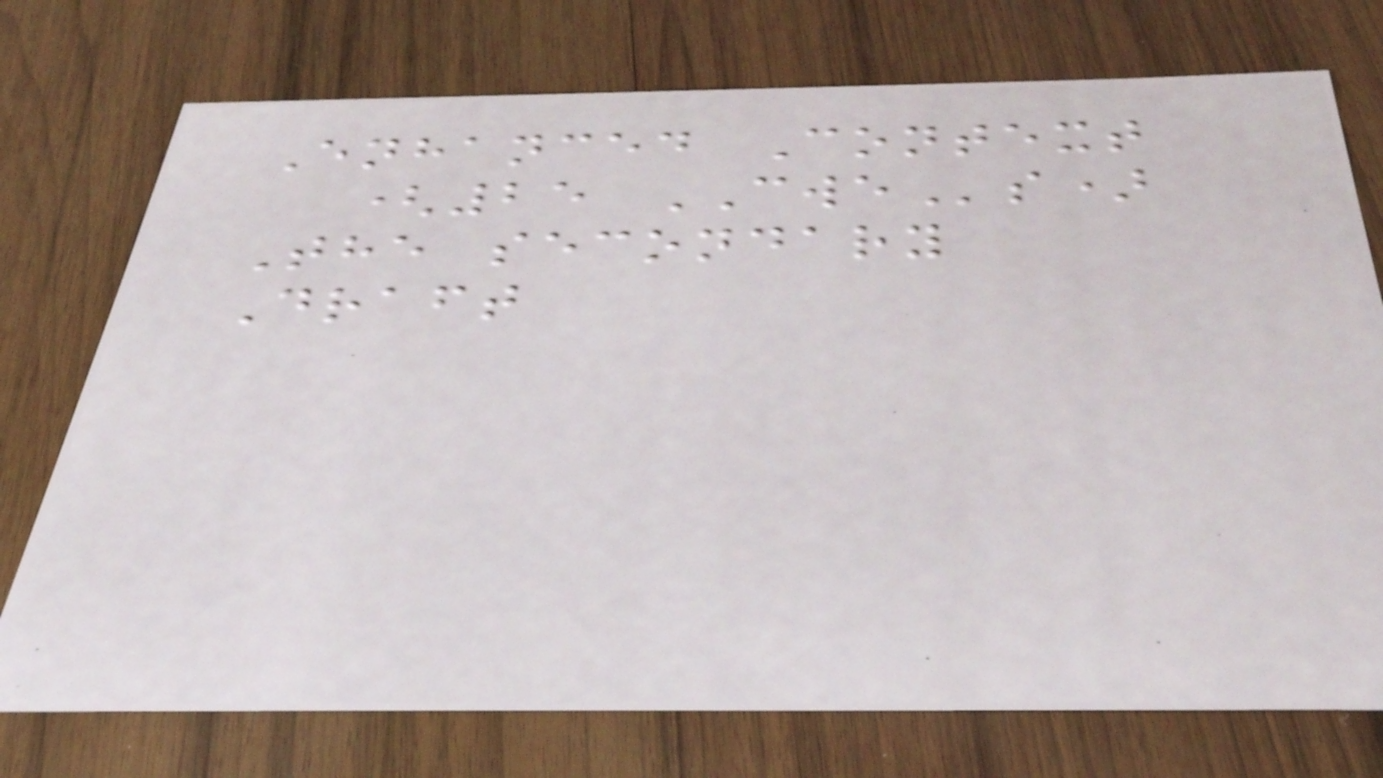Enhanced Context
(25 CWEs)
The secondary
Draft
